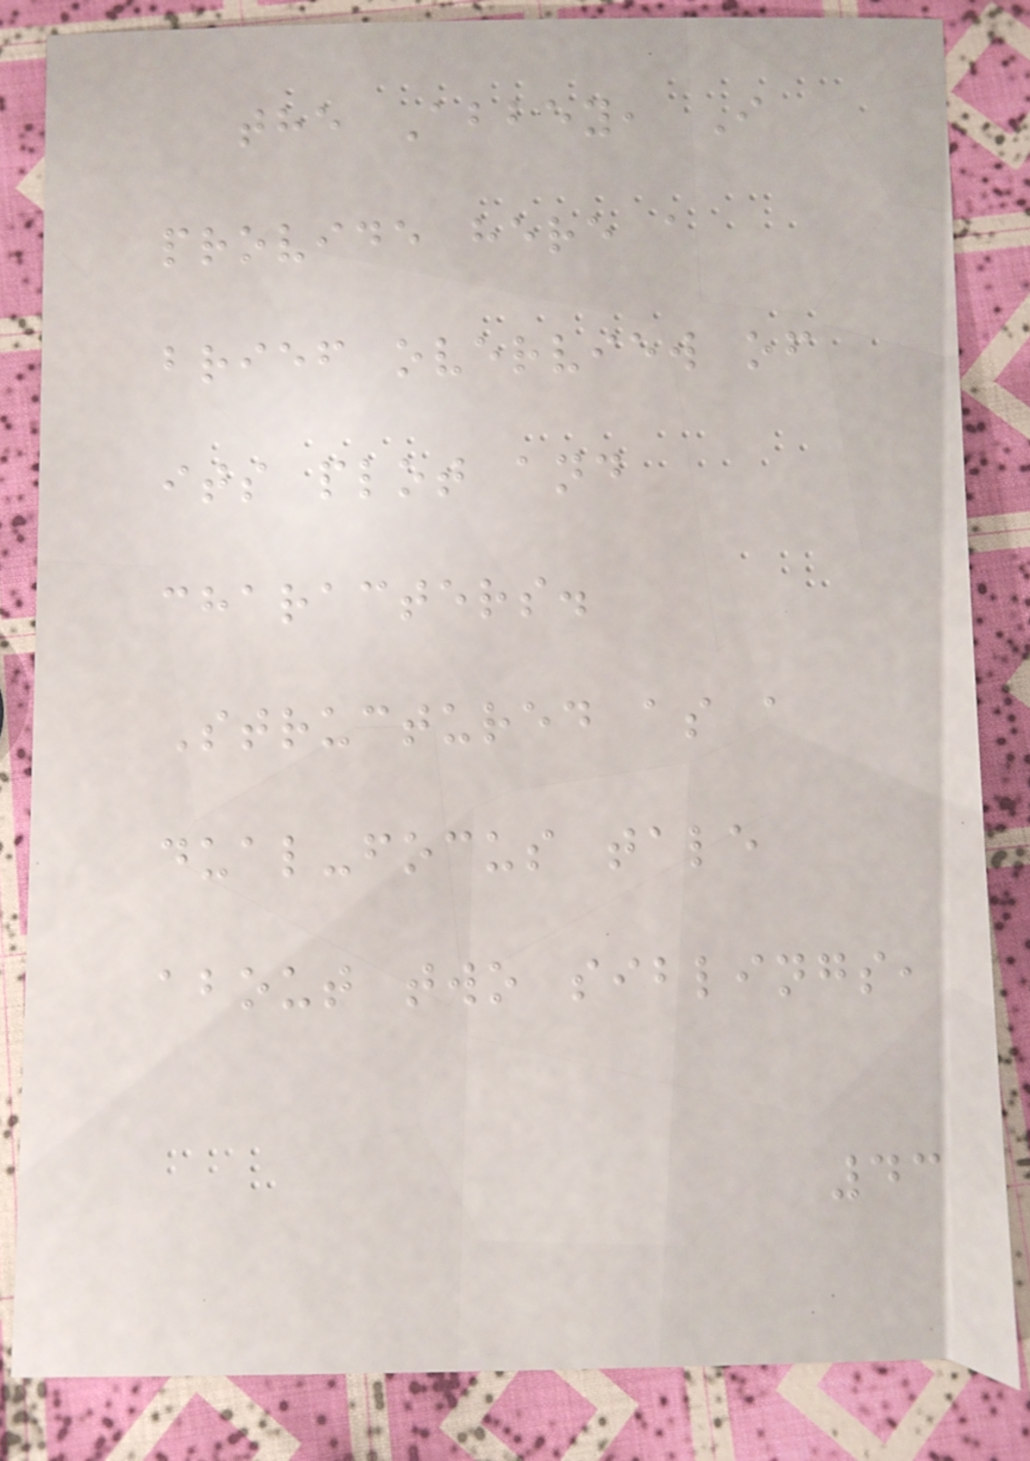the Abbey, I
provide here a
brief overview of
its plot and
characters.
Structured as a
dual-focus tale
about two siblings,
43
